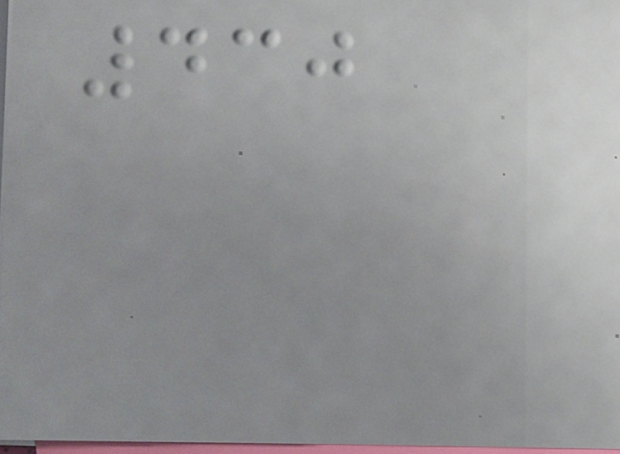430
